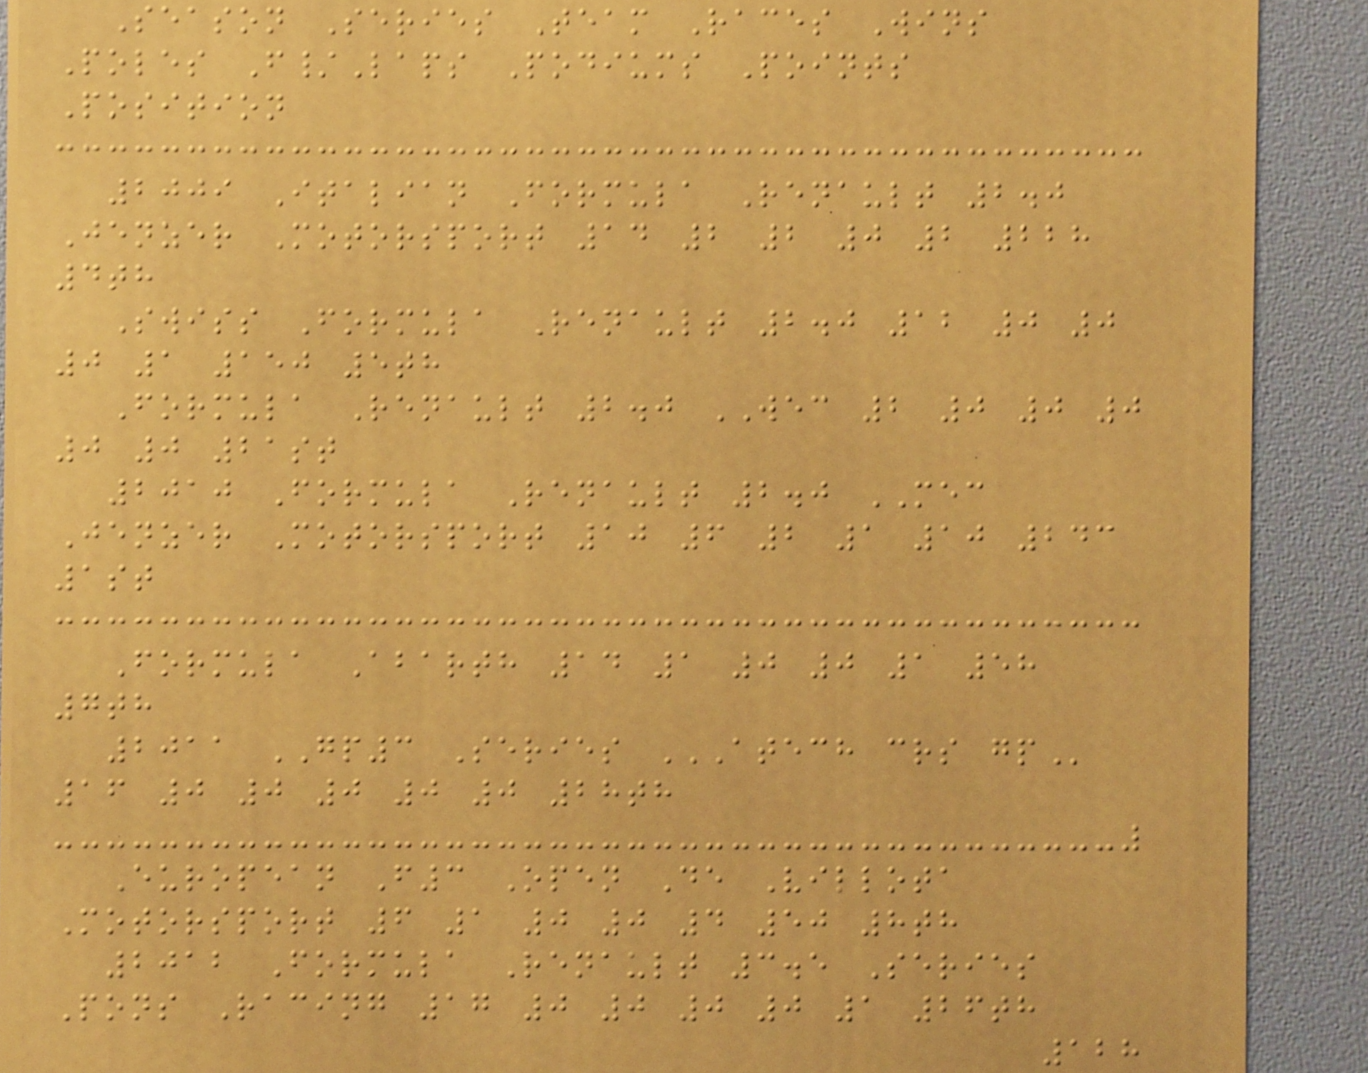Season Series Team Races Wins
Poles F/Laps Podiums Points
Position
2009 Italian Formula Renault 2.0
Jenzer Motorsport 14 2 2 0 2 228
4th
Swiss Formula Renault 2.0 12 0 0
0 1 150 5th
Formula Renault 2.0 WEC 2 0 0 0
0 0 21st
2010 Formula Renault 2.0 MEC
Jenzer Motorsport 10 6 2 1 10 243
1st
Formula Abarth 14 1 0 0 1 58
7th
2011 GP3 Series ATECH CRS GP
16 0 0 0 0 0 28th
European F3 Open De Villota
Motorsport 6 1 0 0 4 50 8th
2012 Formula Renault 3.5 Series
Pons Racing 17 0 0 0 0 1 26th
128
